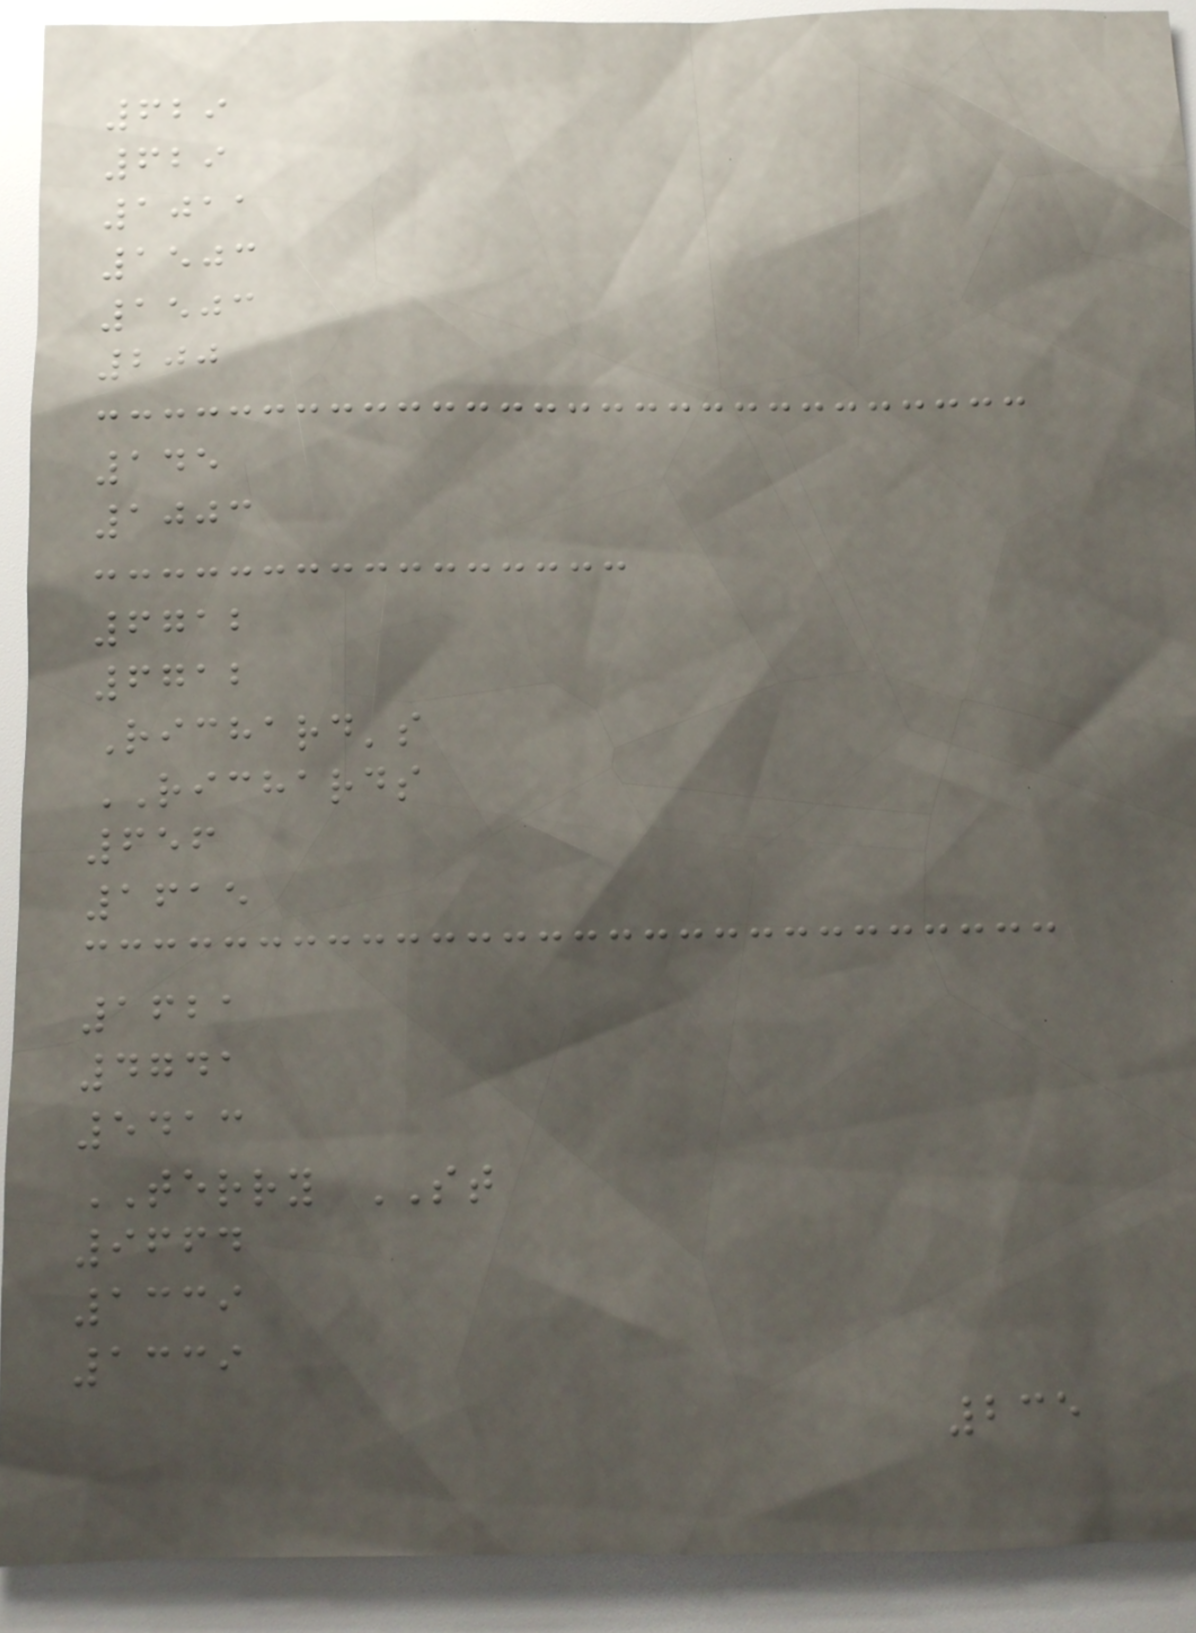629
629
1011
1503
1503
200
145
1003
6712
6712
Richard's
RICHARDS
656
1615
1621
4741
5413
TERRY ST
9664
1339
1339
235
